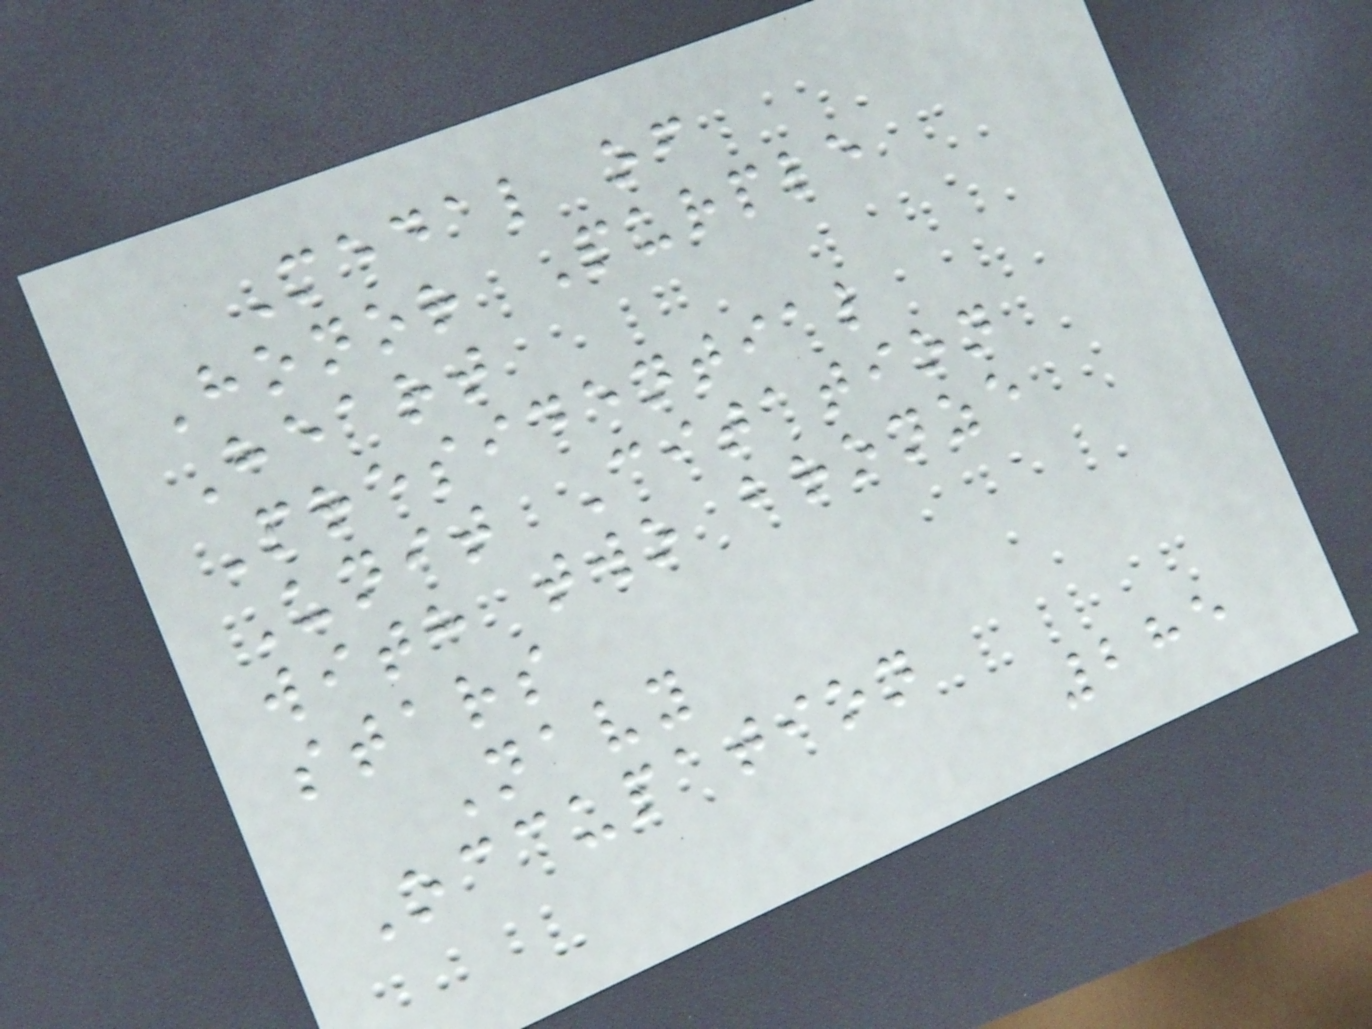Medal of
Honor Purple
Heart
Presidential
Unit Citation
with two bronze
stars
Navy
Occupation
285
